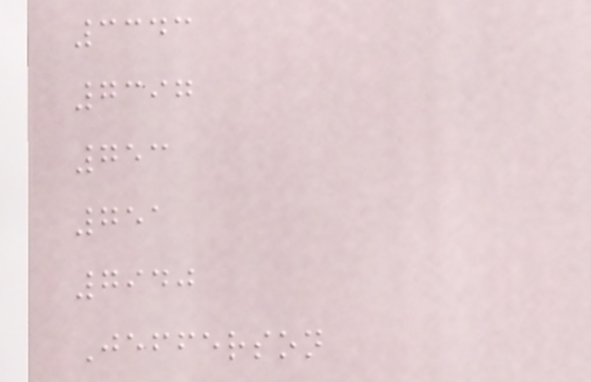3343
7397
753
751
7940
Jefferson
